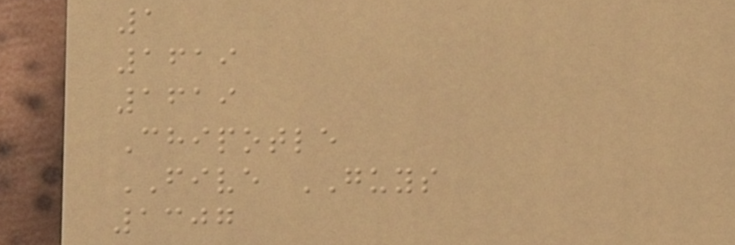1
1619
1619
Chipotle
FIVE GUYS
1307
